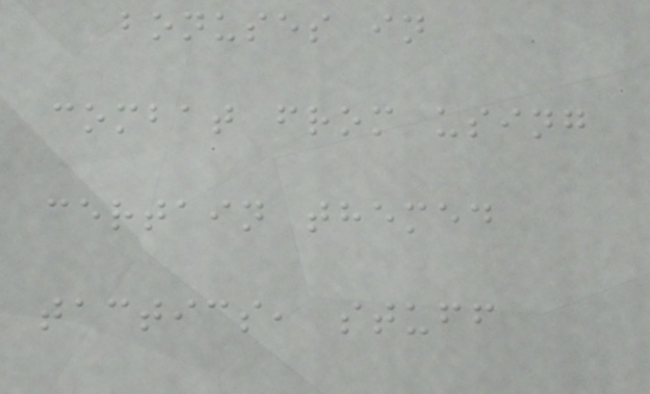bonuses in
combat from using
certain themed
tactics, stuff
